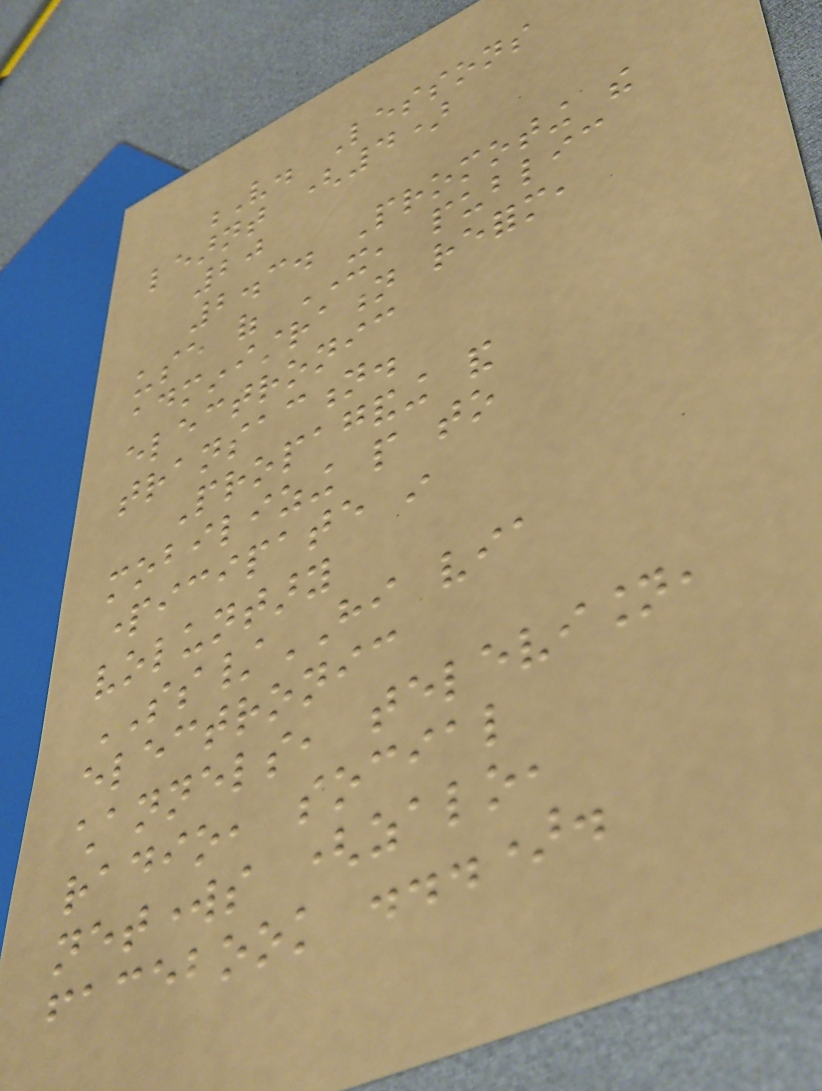V. Lessons
learnt (4)
20
2.3. Promoting the
use of IT, public
administration reform,
electronic
transaction.
Propaganding and
mobilizing people to
participate in
voluntary
SS/HI via
electronic
channels, television,
radio, social
networks (zalo,
facebook ...).
